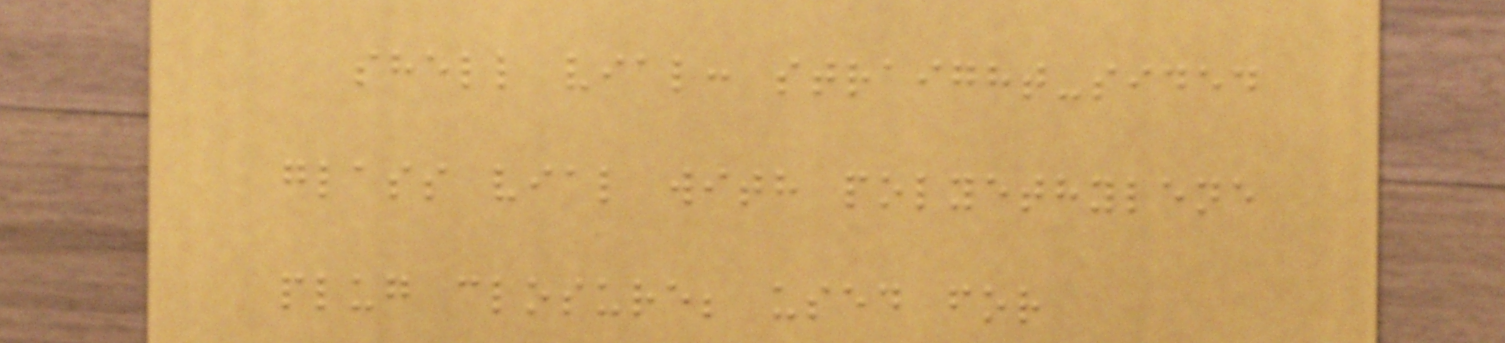shell vial: straight-sided
glass vial with polyethylene
plug closure; used for
